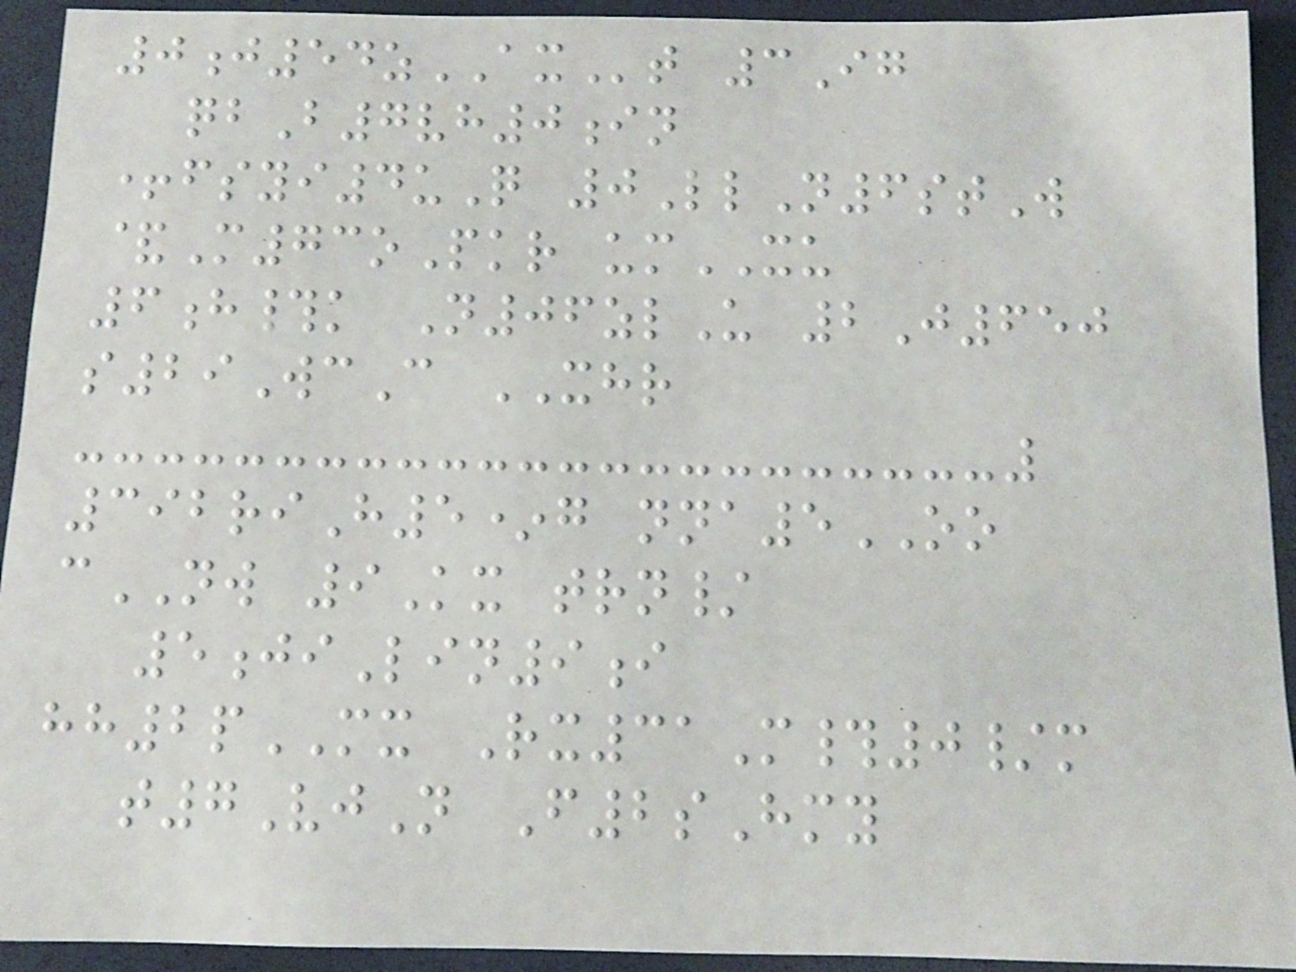0j54zAXt 3Ig
qbB7vh0in
+fsyi4uQ 0LlN6stW
&M73oPkr umXU
6h#k N06zlU 2J650
s29WcC XHR
392riH5*g nna5OO
cNW 9Kx trn/
5jiLin9i
hh2pMX Rx31M#0/m
t7VjN F2sHmy
